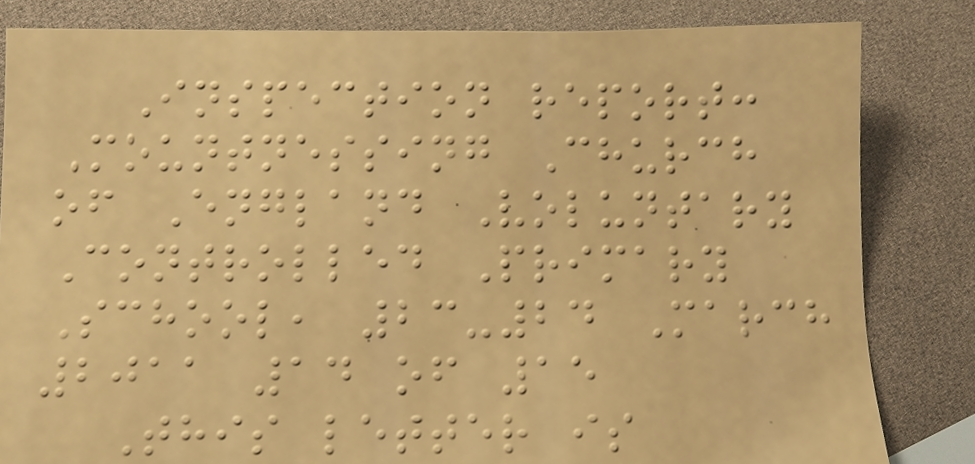Inspection report:
Mountnessing Church
of England Voluntary
Controlled Primary
School, 23-24 March
2011 14 of 15
This letter is
